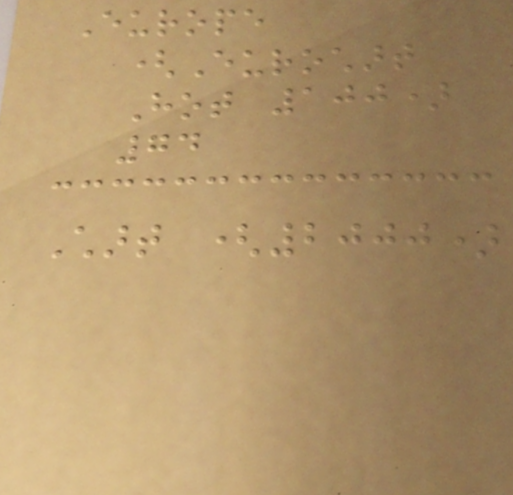Europe
(Eurochart
Hot 100)
74
Chart (2000)
